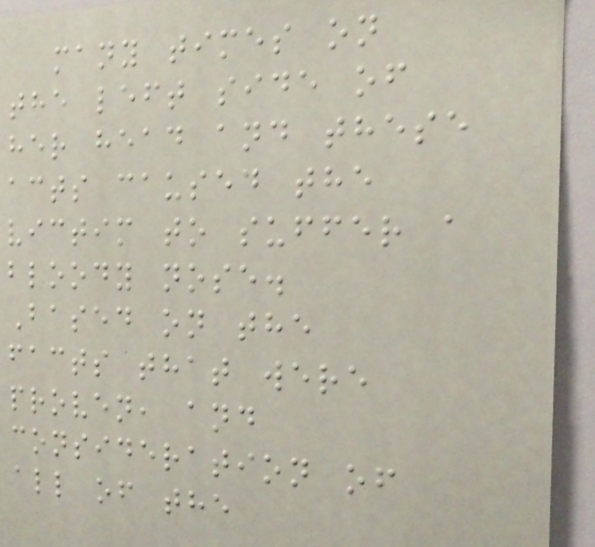many times on
the left side of
her head and these
acts caused the
victim to suffer a
bloody nose.
Based on the
facts that were
proven, and
consideration of
all of the
